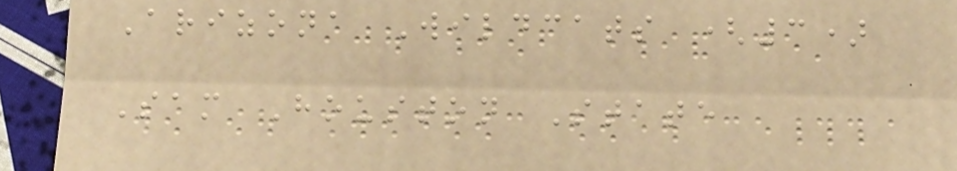Arizona Wildcats (3)
Sam Houston State
